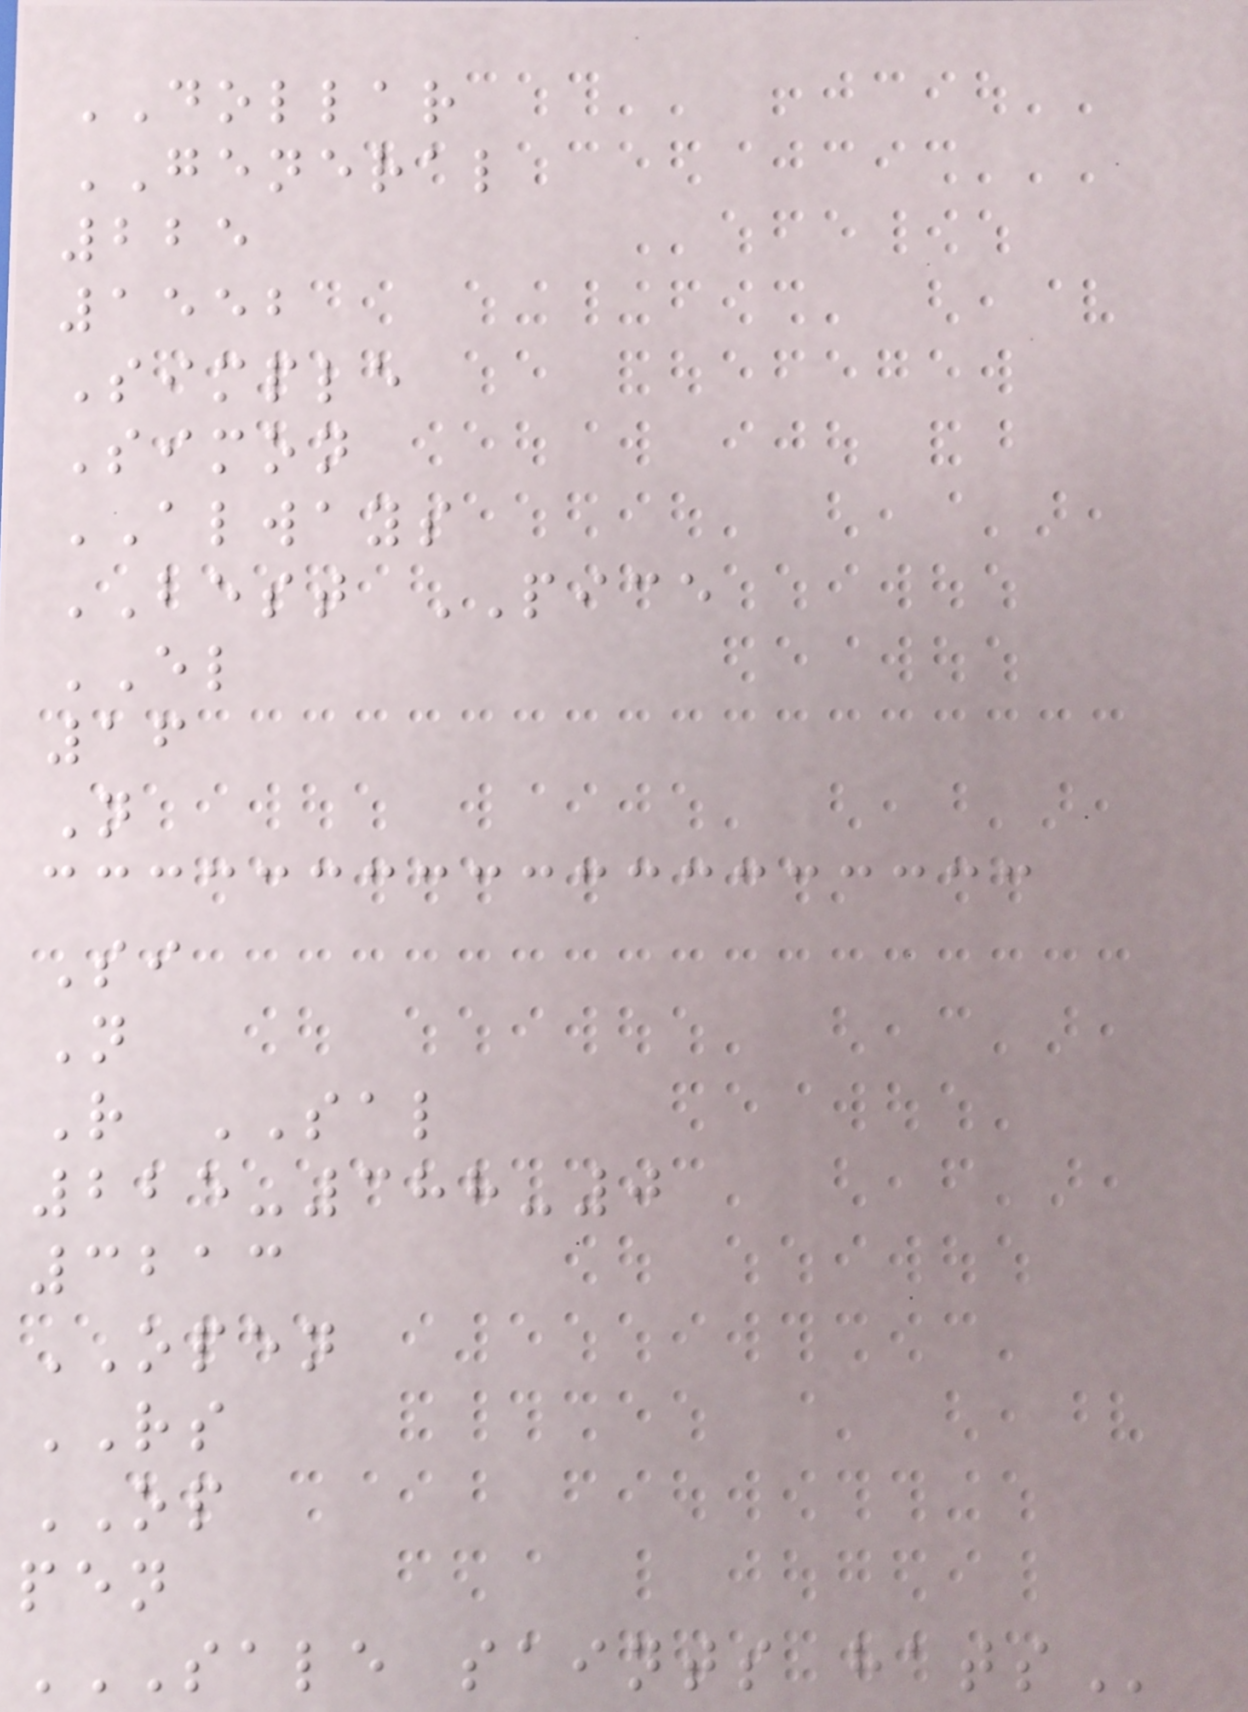DOLLAR
GENERAL
225
1552
Simple
Simon
ALWAYS
BEST PICE
EL
16
N
Si
N
R SAL
225-388-0
3213
OPEN
RS
OP
pen
SALE SAINTS HATS
